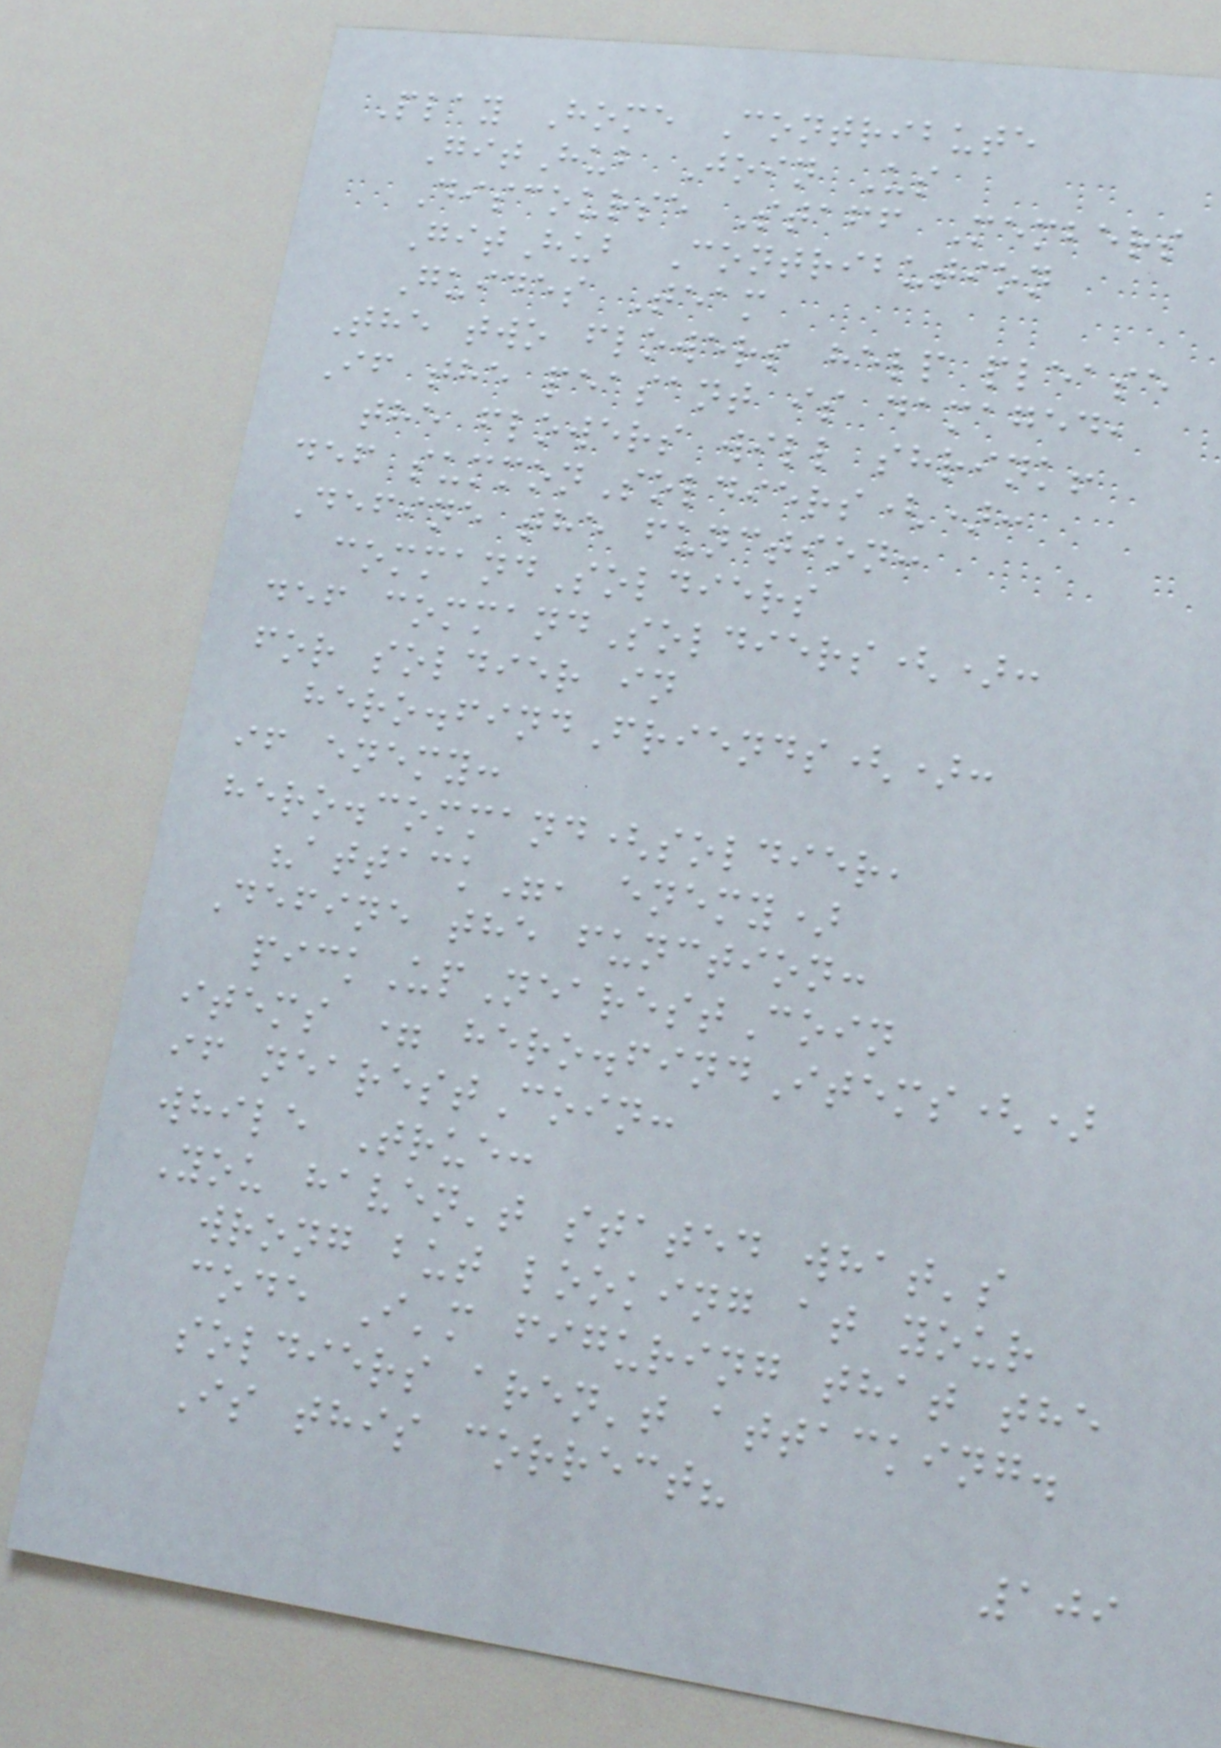Play Home Contribute
GitHub Join Us
Discourse Staff Members
GitHub Contribution
Guides Team
The two flowers help please
If the peasant is damaged,
the flowers will shrink!
def summonSoldiers():
Define the function:
commandSoldiers
def commandSoldiers():
for soldier in
hero.findFriends():
if enemy:
hero.command(soldier,
"attack", enemy)
Define the function:
pickUpNearestCoin
items = hero.findItems()
if nearestCoin:
while True:
You haven't stated what's
wrong but looking at your
code I'm figuring that the
soldiers aren't attacking.
Is this correct?
109
